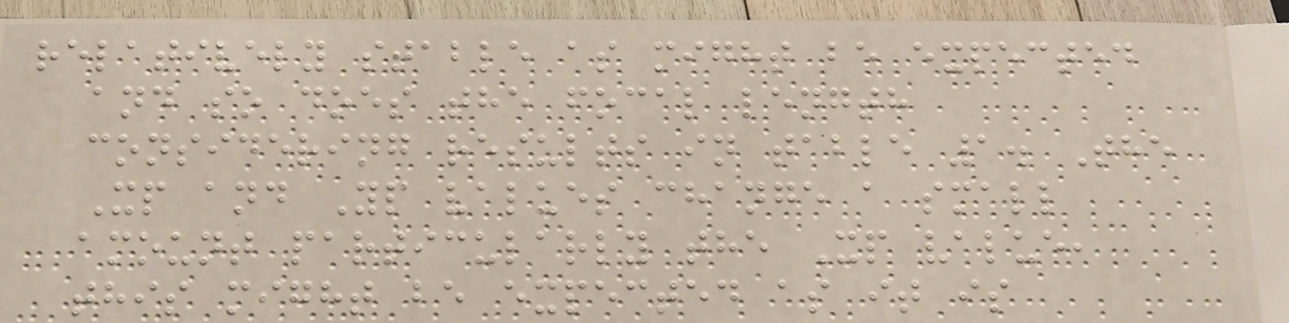relatively stable as might be expected
and so does the focal length
considering results in table 1. The
Xp and Yp values change a small
amount particularly the Xp value,
this might be expected as it is
